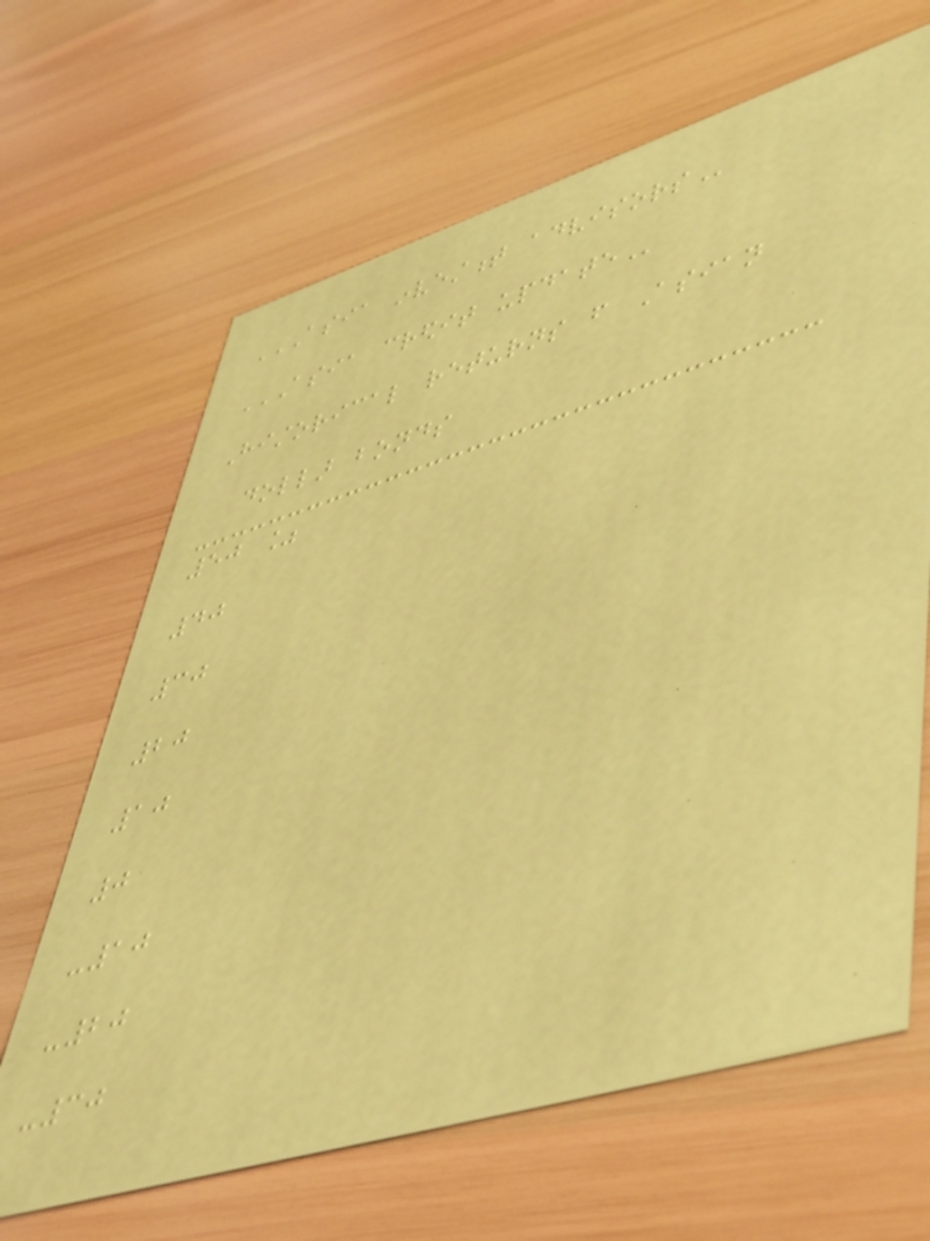ASIA INVESTMENT ADVISORS
ASIA CREDIT UPDATE
Historical returns from Asian
dollar bonds
50 %
40
30
20
10
0
-10
-20
-30
